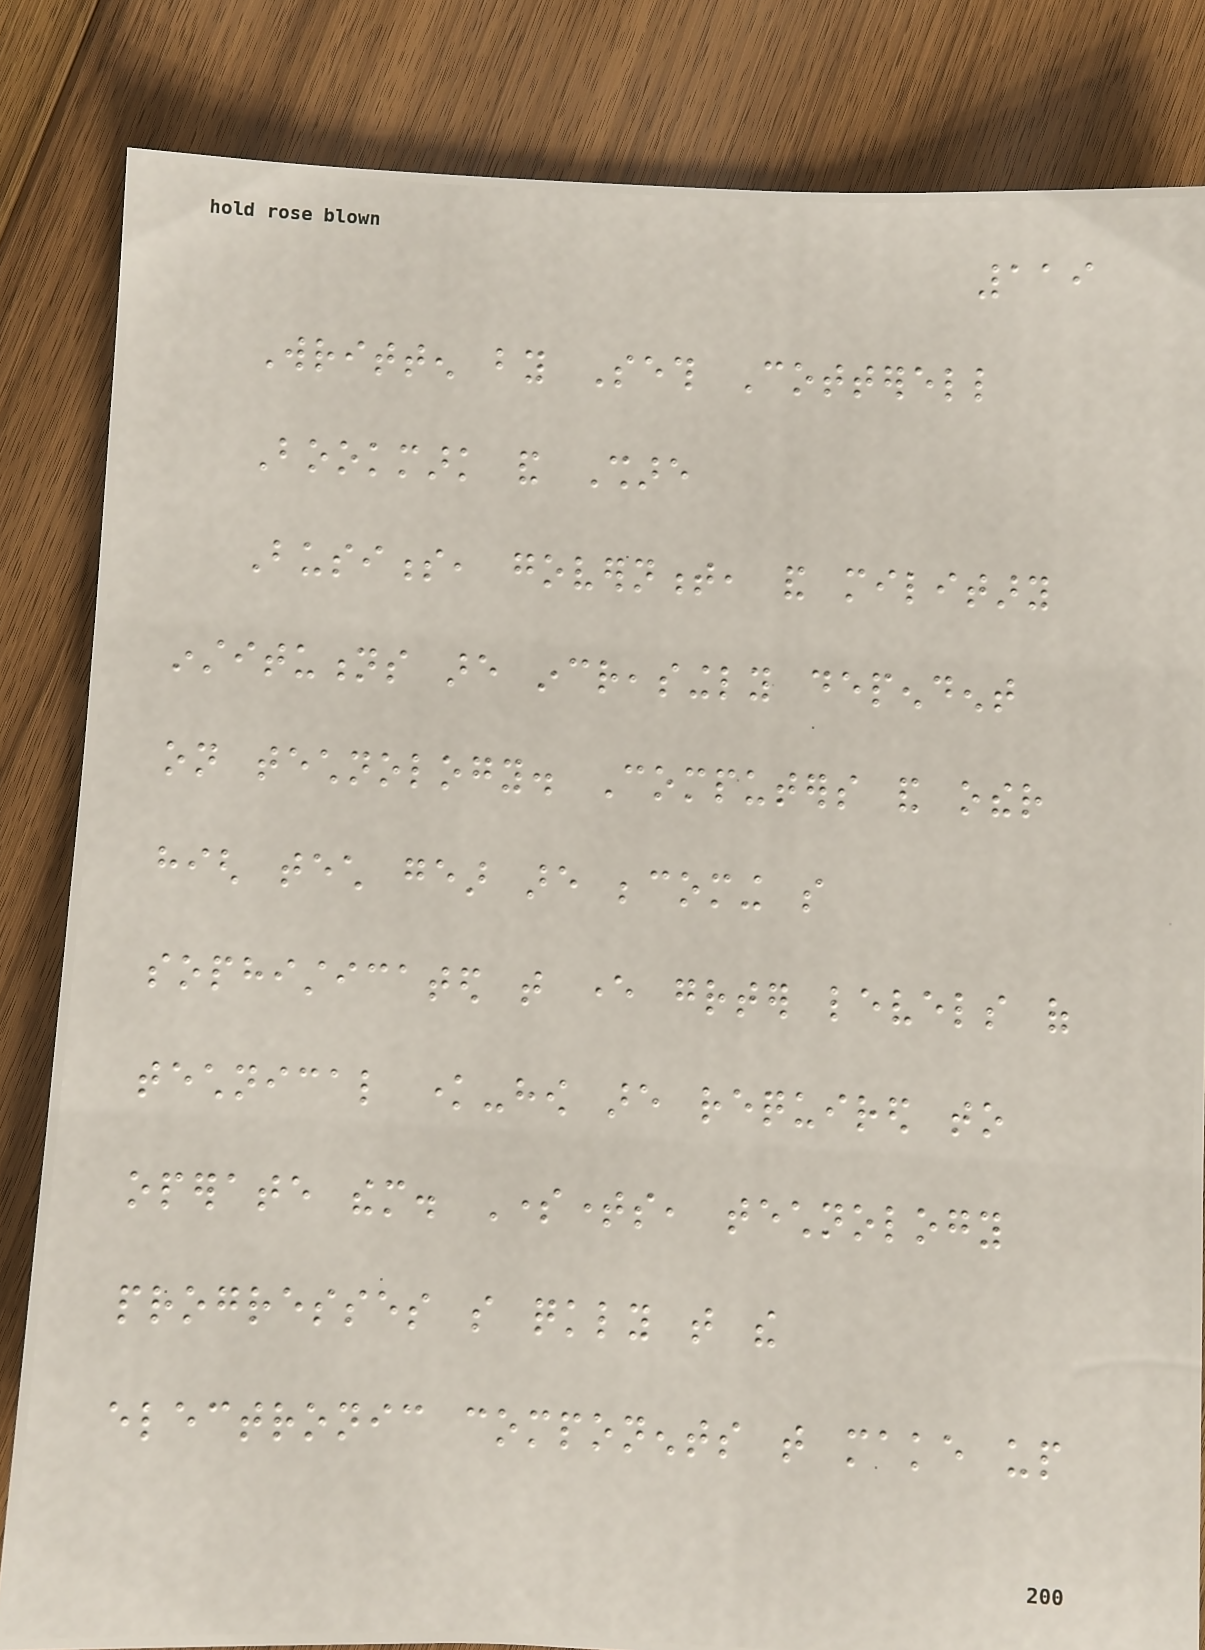119
Written by Seth Cotterell
Bookmark and Share
Business, government, and military
institutions are increasingly dependent
on technology. Computers and other
high tech gear are becoming so
sophisticated that ever greater levels of
technical know-how are required to
operate them. Sometimes, technology
progresses so quickly that the
electronic components that make up
